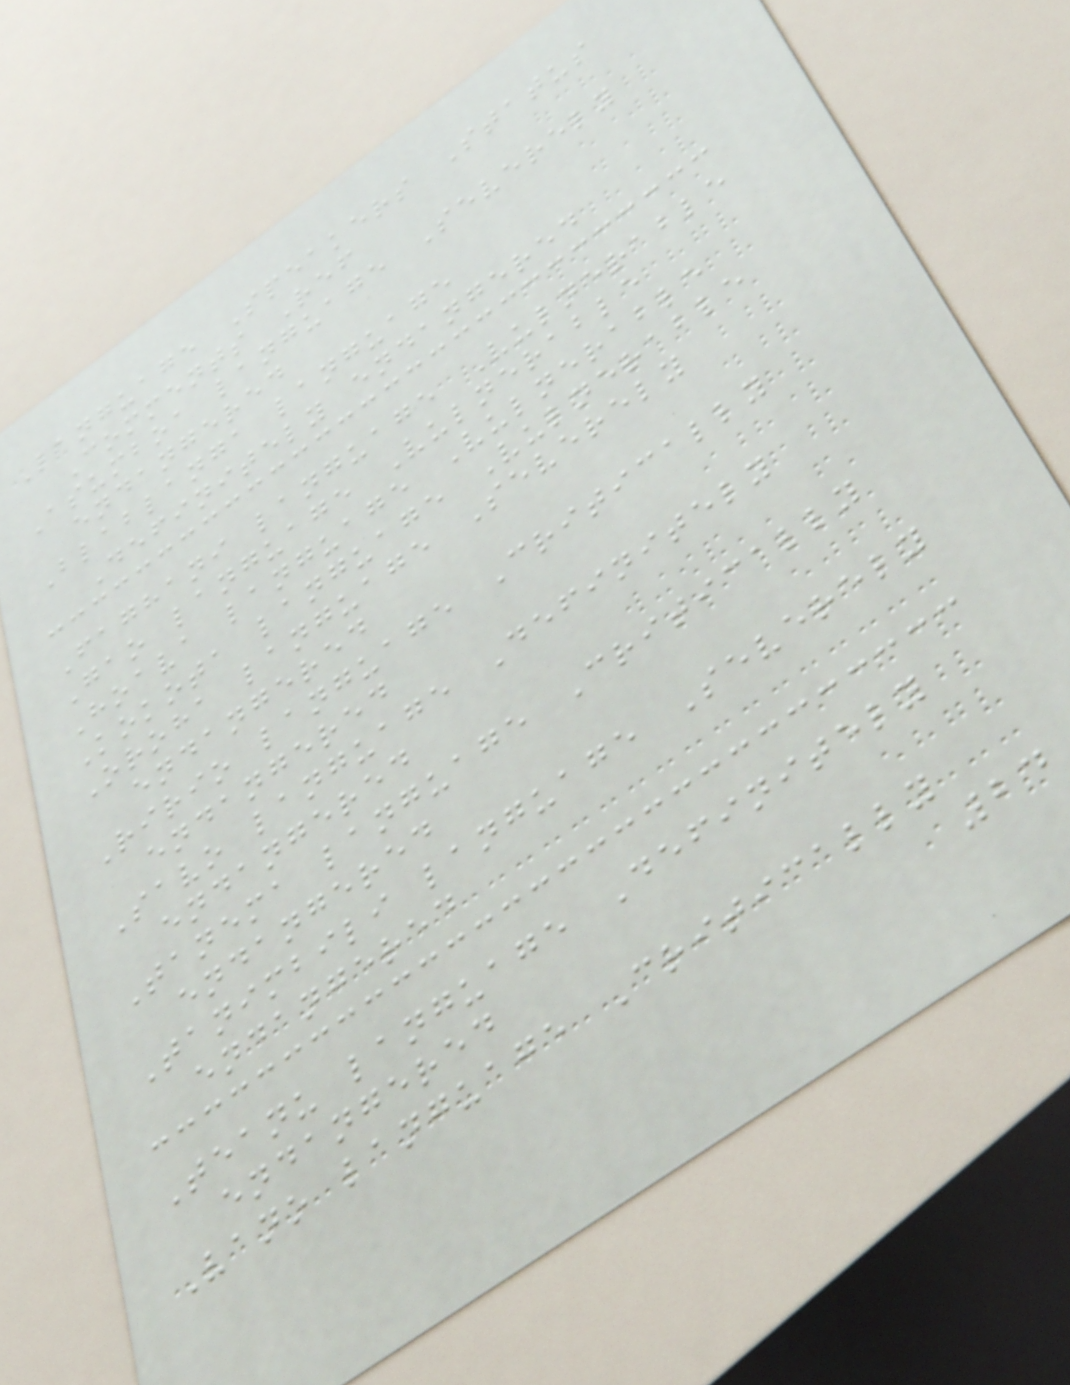Language Speakers Status
Comments Ref
Asumboa language Severely
endangered
Blablanga language
Definitely endangered
Faghani language Vulnerable
Gao language Vulnerable
Hoava language Vulnerable
Kokota language Vulnerable
Oroha language Severely
endangered
Ririo language Critically
endangered
Savo language Definitely
endangered
Tanema language Critically
endangered
Tanimbili language Severely
endangered
Teanu language Definitely
endangered
Vano language Critically
24
